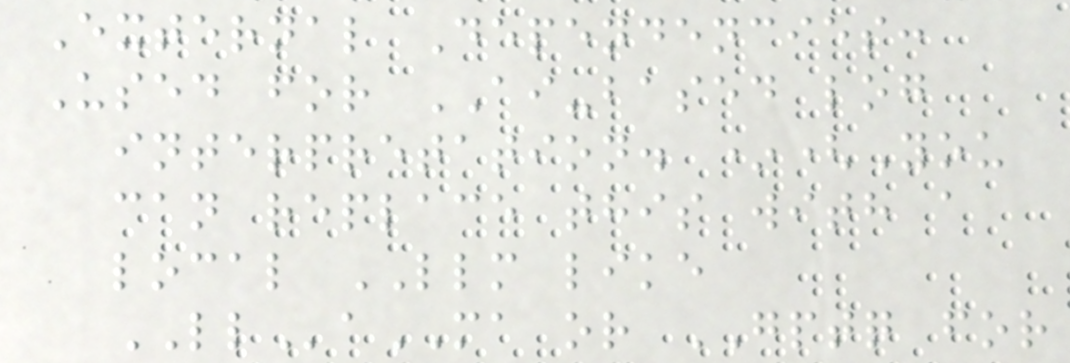External Dependencies:
Used for AI-based log
interpretation. *(You
can replace this with a
local LLM like
LLaMA or GPTQ for
